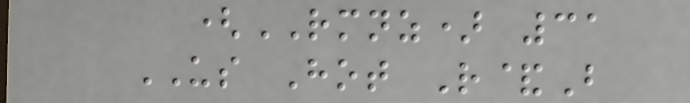(RMNZ) 31
US Hot R&B
